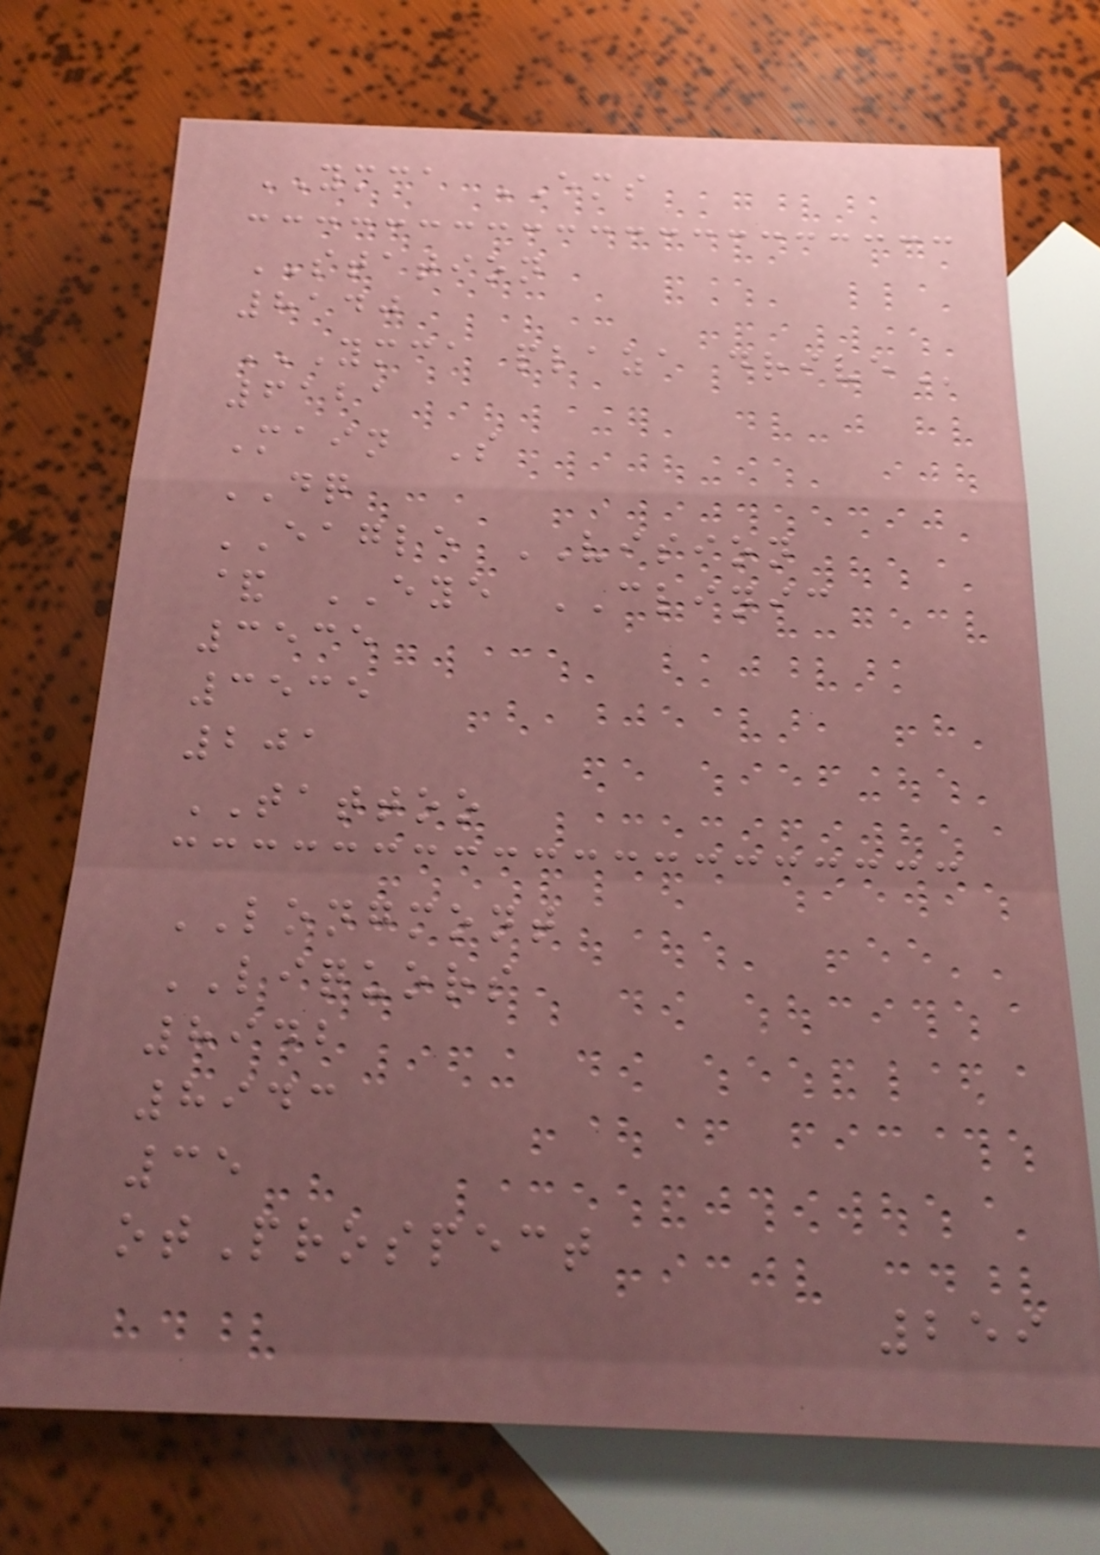YMCA EMS
STATION
8140
YMCA PLAZA DRIVE
6121
Main S
DQ
EAGLE VISION
& EYE CLINIC
3535
3535
201
TATTOO
LONGMONT
LIQUORS
8942
8943
35
otProspect
259
